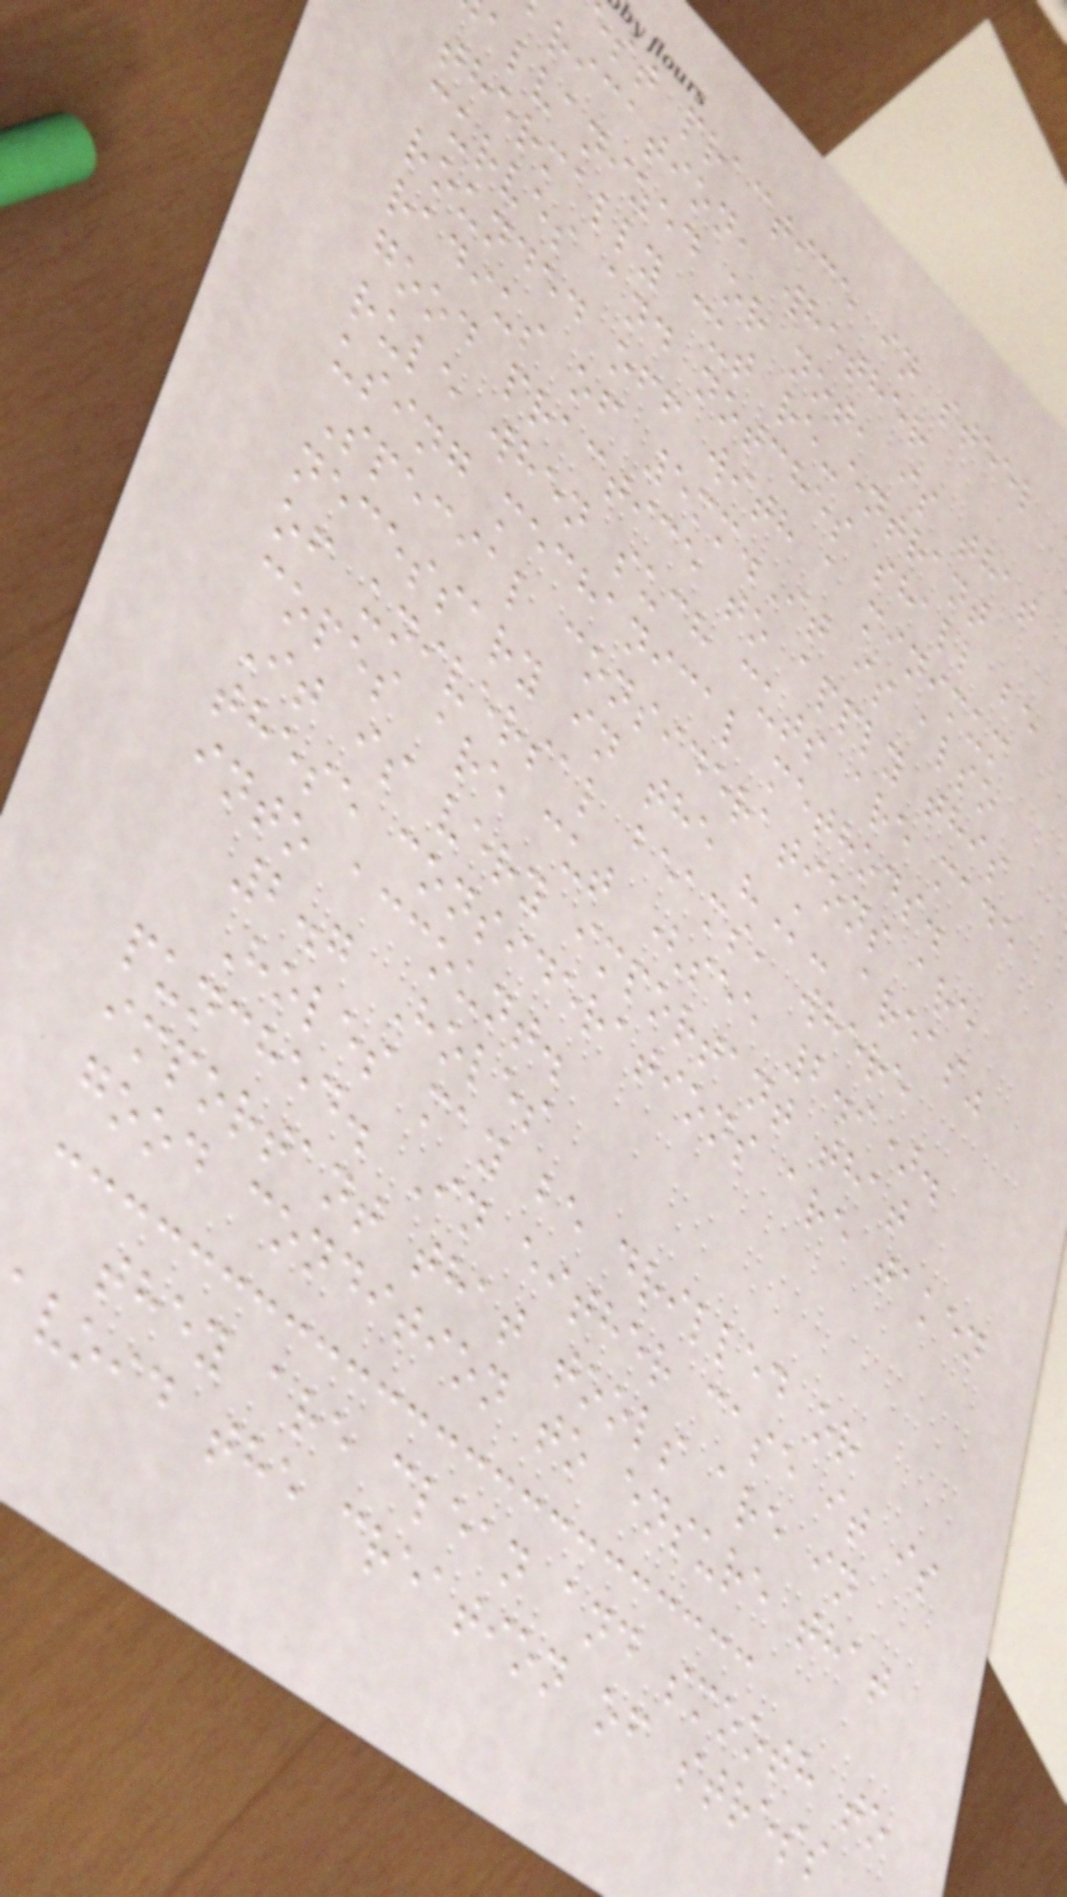est practice in steel
rication, whether
alvanized or not, is that
thermally cut re-entrant
curves and notches shall be
rounded off with a minimum
radius of 5mm.It is also
good practice to apply this
rule when such cuts are made
using mechanical methods.
Special considerations are
necessary in the "K- areas"
of universal beams, where
copes are cut (see 2.9).
It is very important that
these considerations are taken
into account.
2.7 Holes
Holes may be drilled or
punched. In either case it is
important that tools are in
good condition to ensure that
they are clean and smooth to
void the creation of stress
